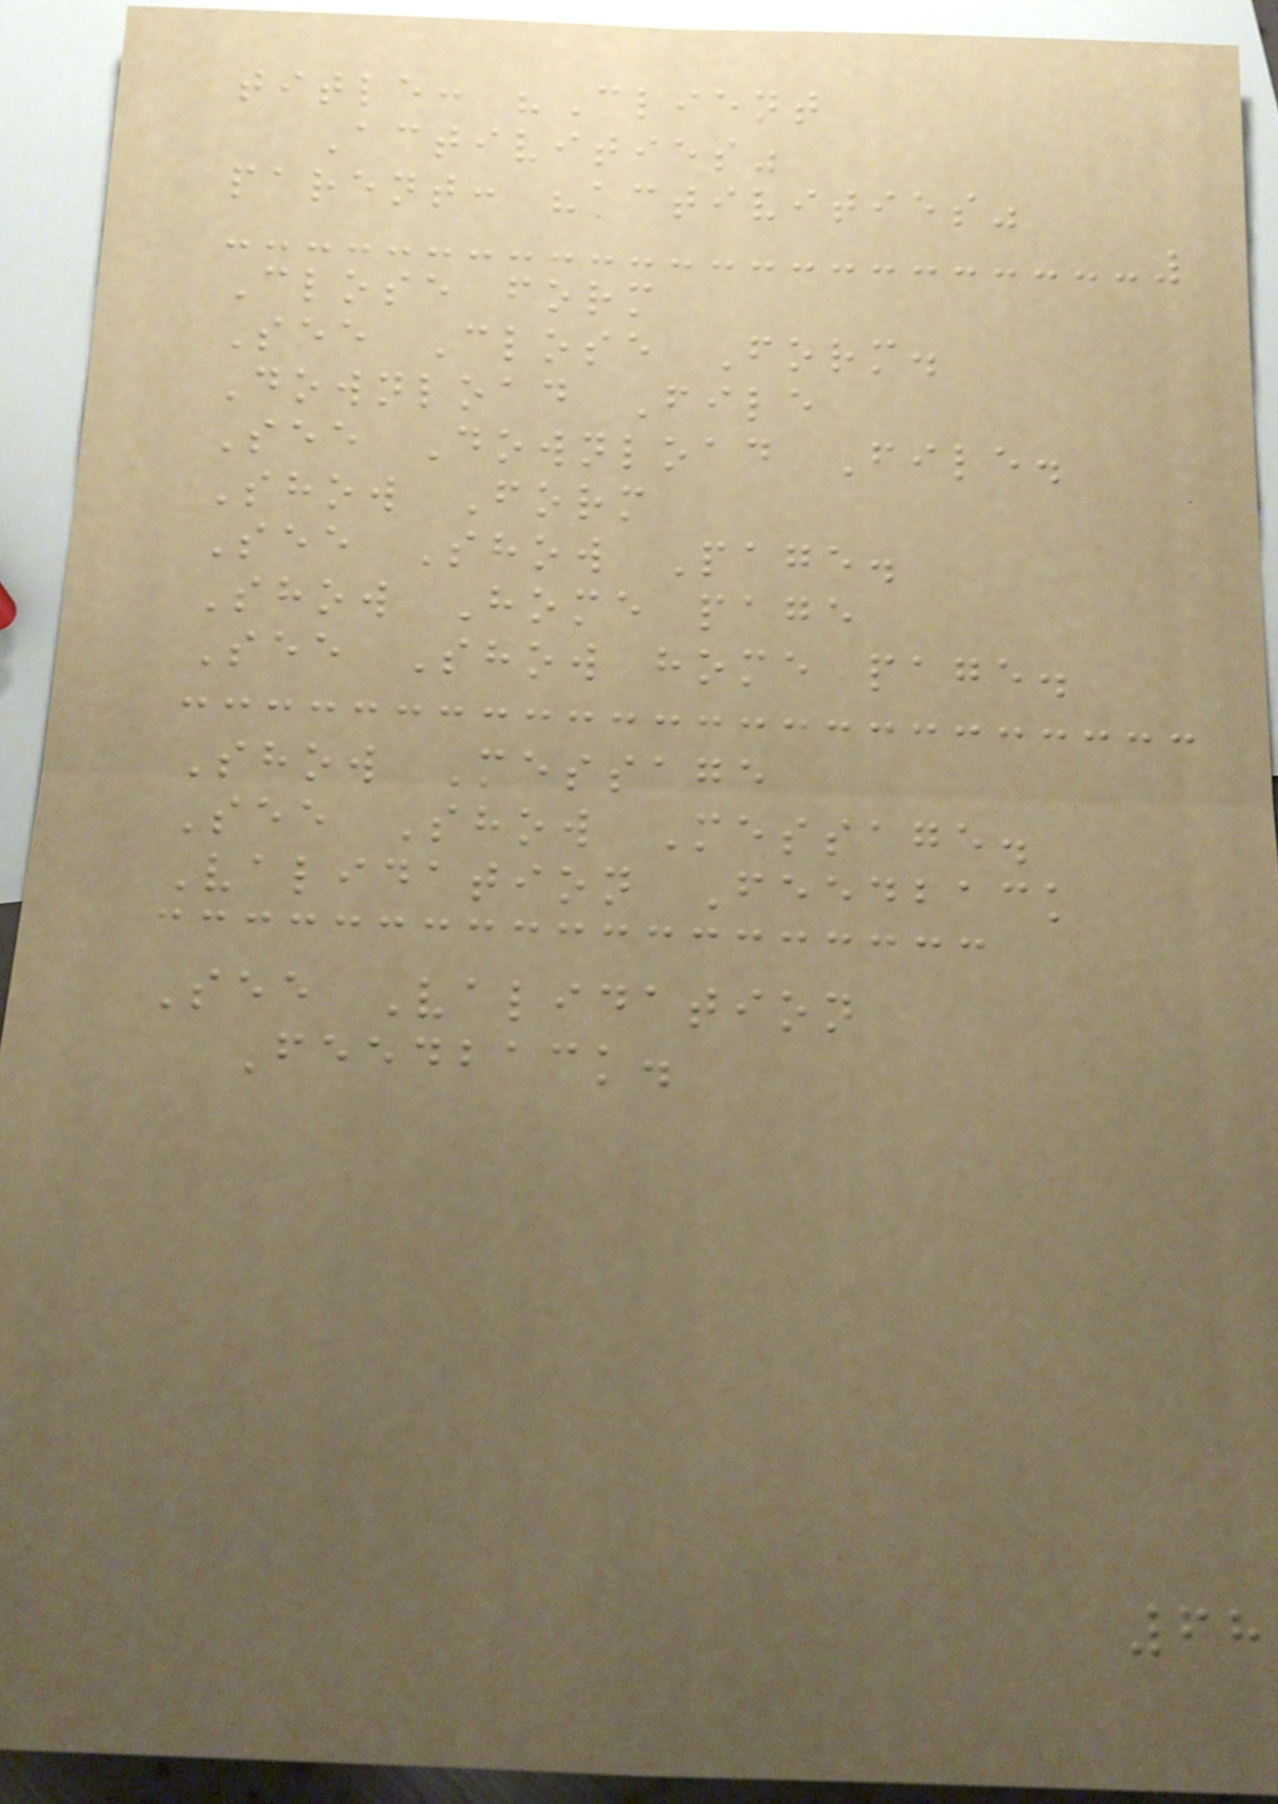title: "Client
Activities"
parent: "activities"
Close form
See Close Form.
Download File
See Download File.
Show Form
See Show Page.
Show Home page
See Show home page.
Show Message
See Show Message.
Validation Feedback
See Validation
Feedback.
68
